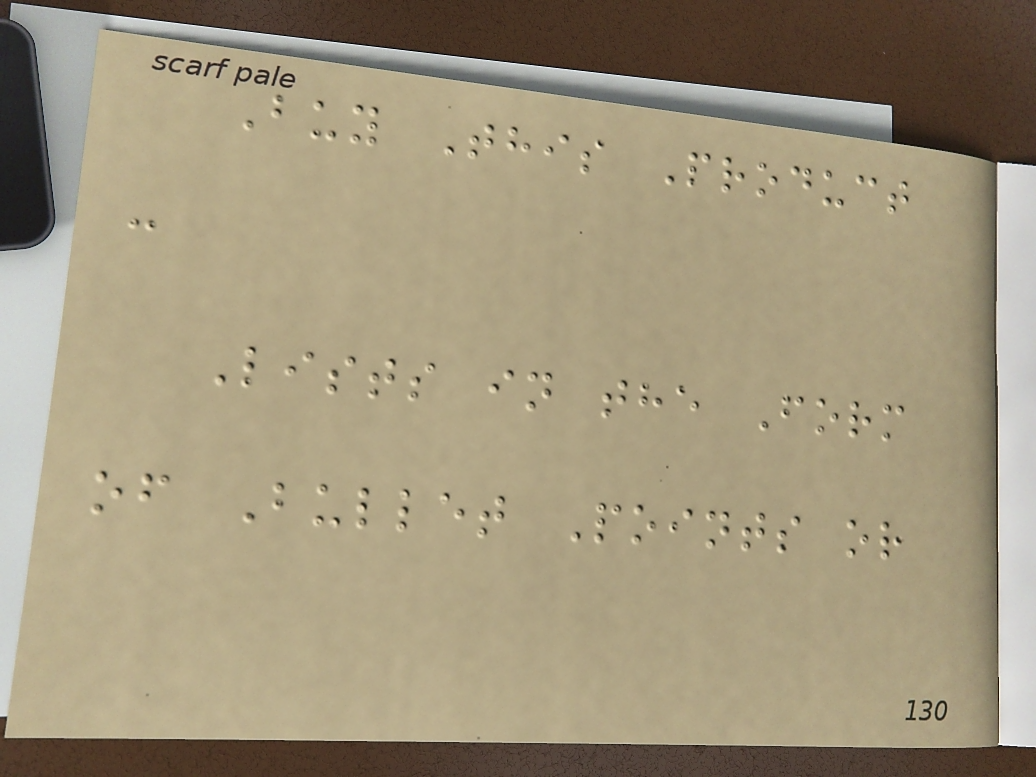Buy This Product
:
Lists in the Form
of Bullet Points or
